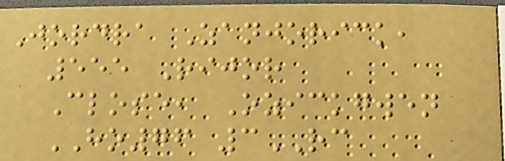Jordra Zanjorick,
555 Rijor
Close, Ozickgwen
HO76 3RC
